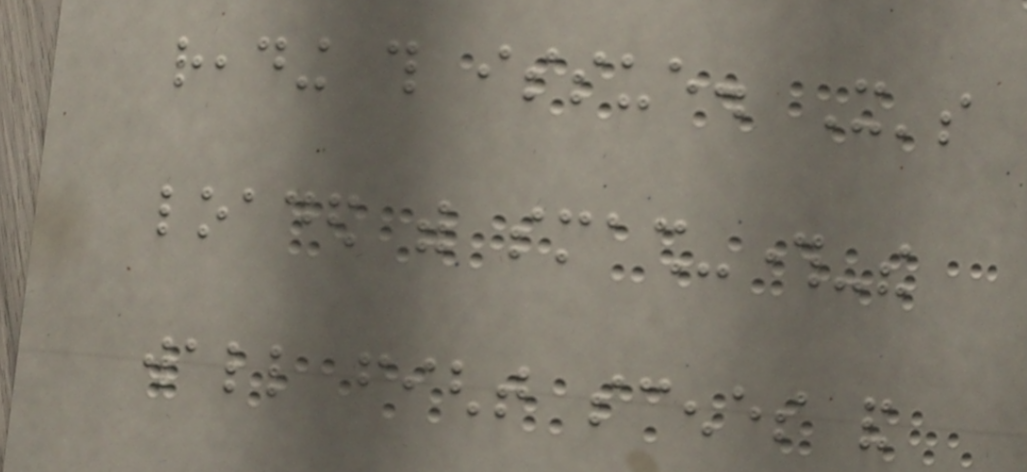reading this issue. It's
loaded with smash-through-the
wall fight scenes and
